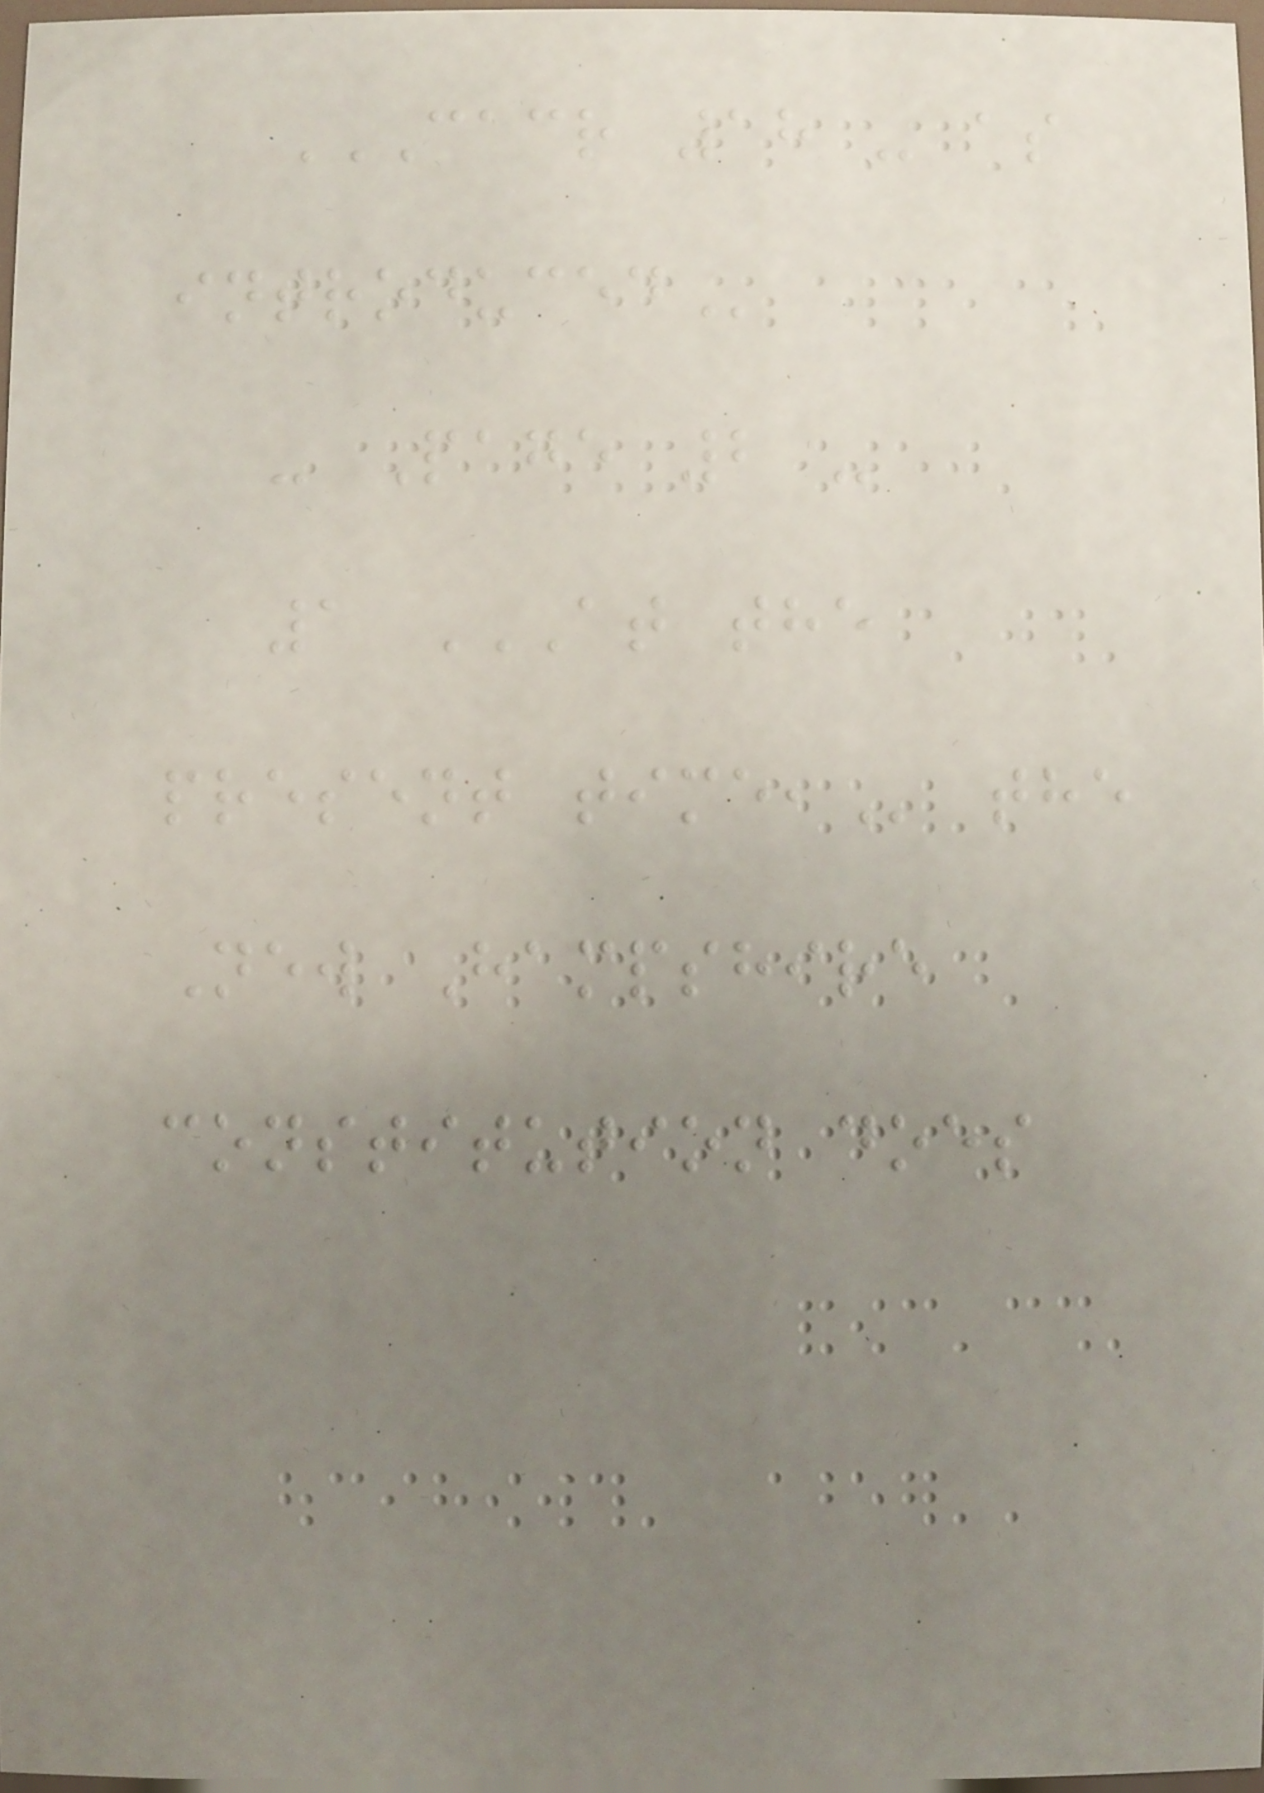CACR 18 - AS
INTRODUCED
- Page 2 -
1 AT THE
PRESENT TIME, the
New Hampshire
constitution does
